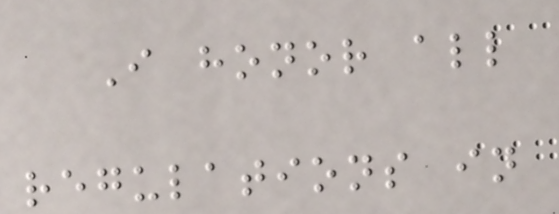I honor all
regulations in
